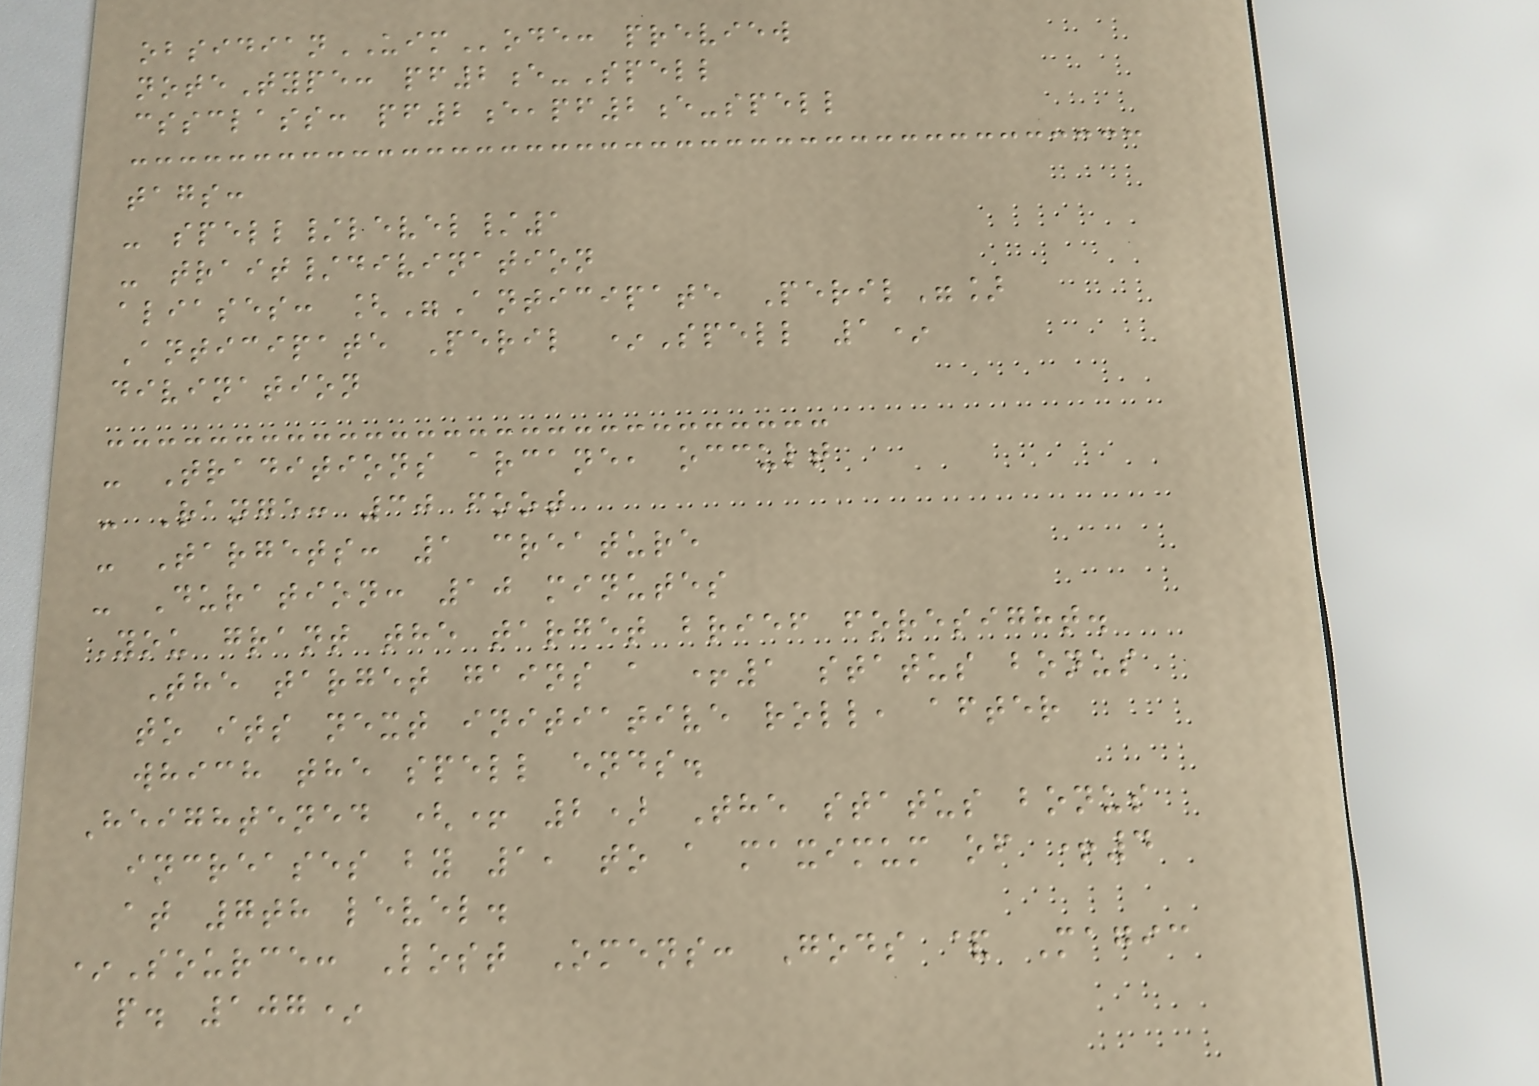obsidianUIMode: preview
noteType: pf2e-Spell
cssclass: pf2e,pf2e-spell
tags:
- spell/level/1
- trait/divination
aliases: ["Anticipate Peril"]
Anticipate Peril *Spell 1*
divination
- Traditions arcane, occult
- Range: 30 foot
- Targets: 1 creature
- Duration: 10 minutes
You grant the target brief foresight.
The target gains a +1 status bonus
to its next initiative roll, after
which the spell ends.
Heightened (+ 2) The status bonus
increases by 1, to a maximum of +4
at 7th level.
*Source: Lost Omens: Gods & Magic
p. 107*
